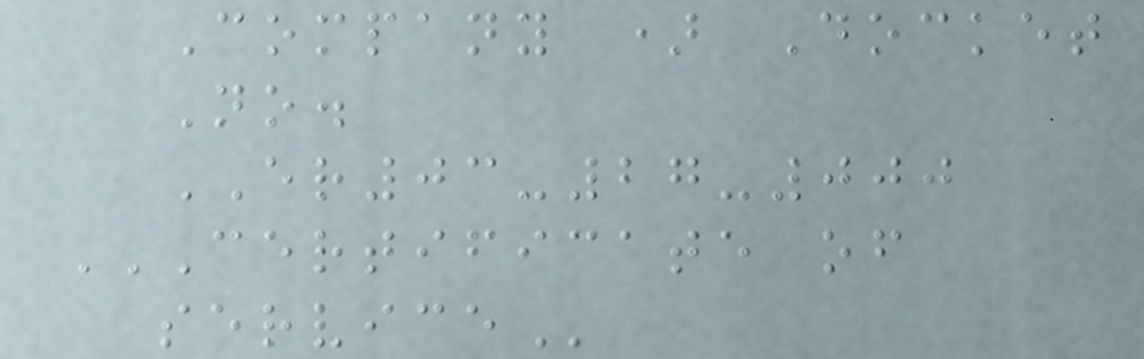Company ) Docket
No.
ER03-27-000
CERTIFICATE OF
SERVICE
